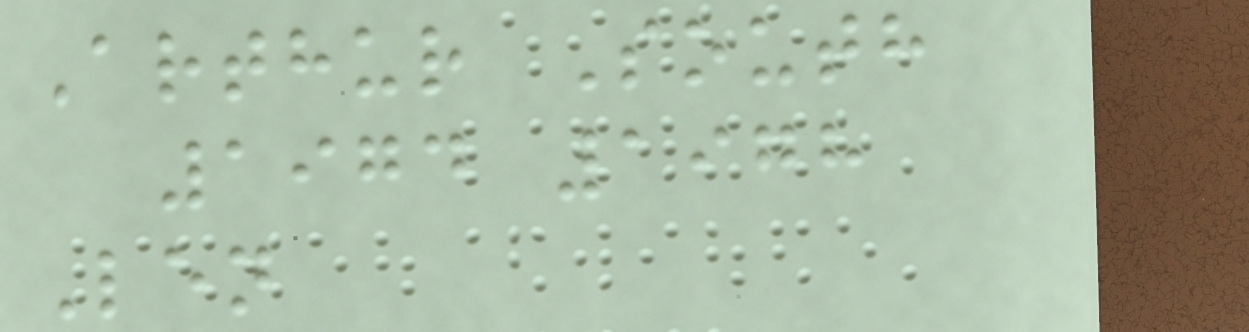Arthur South
1974 1978
Len
